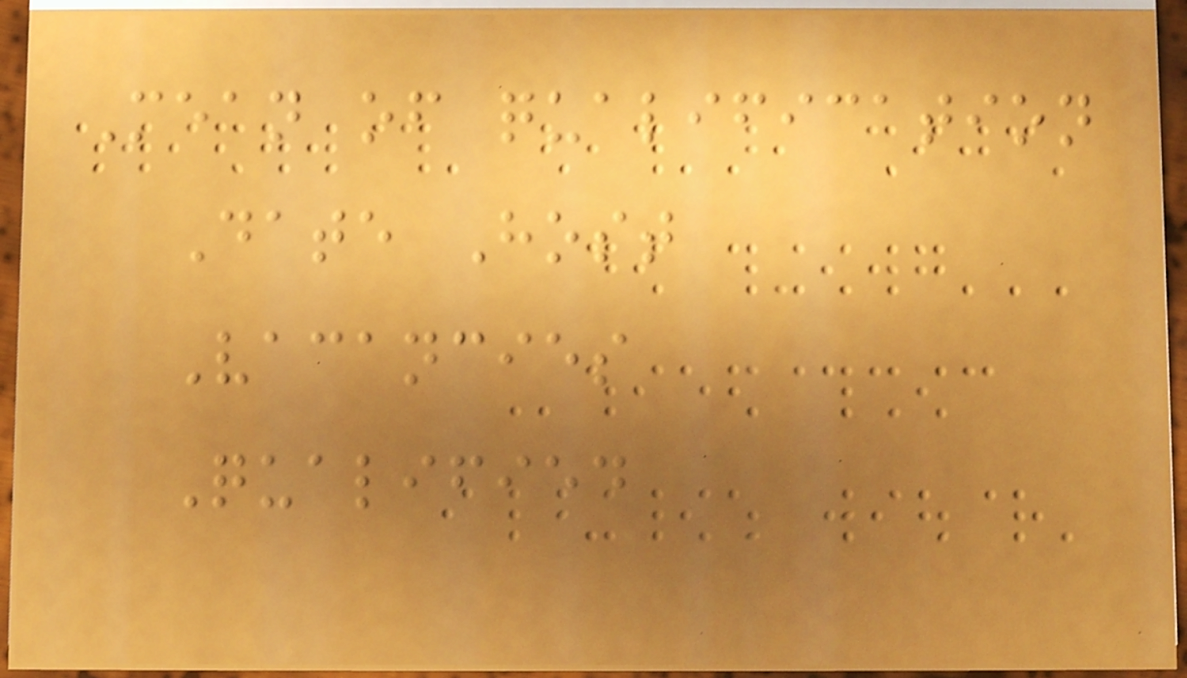Mean of qualification
Date Host
Vacancies
Qualified
